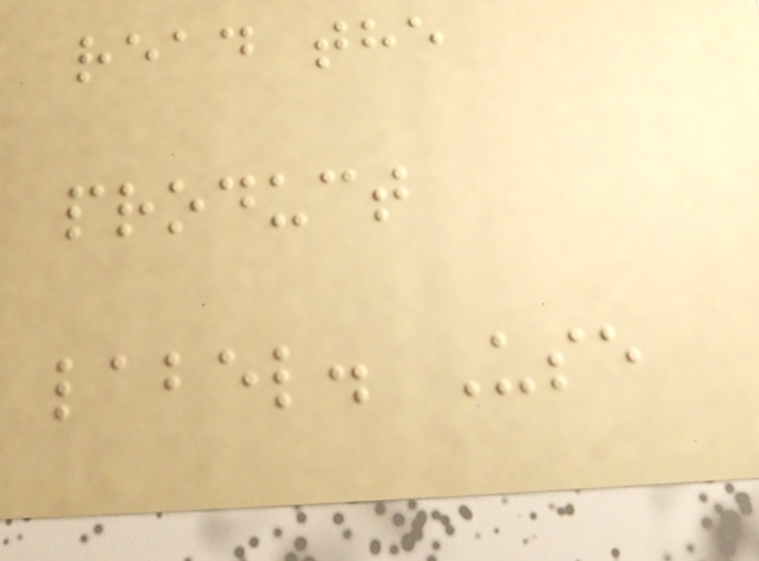read the
product
label. Use
